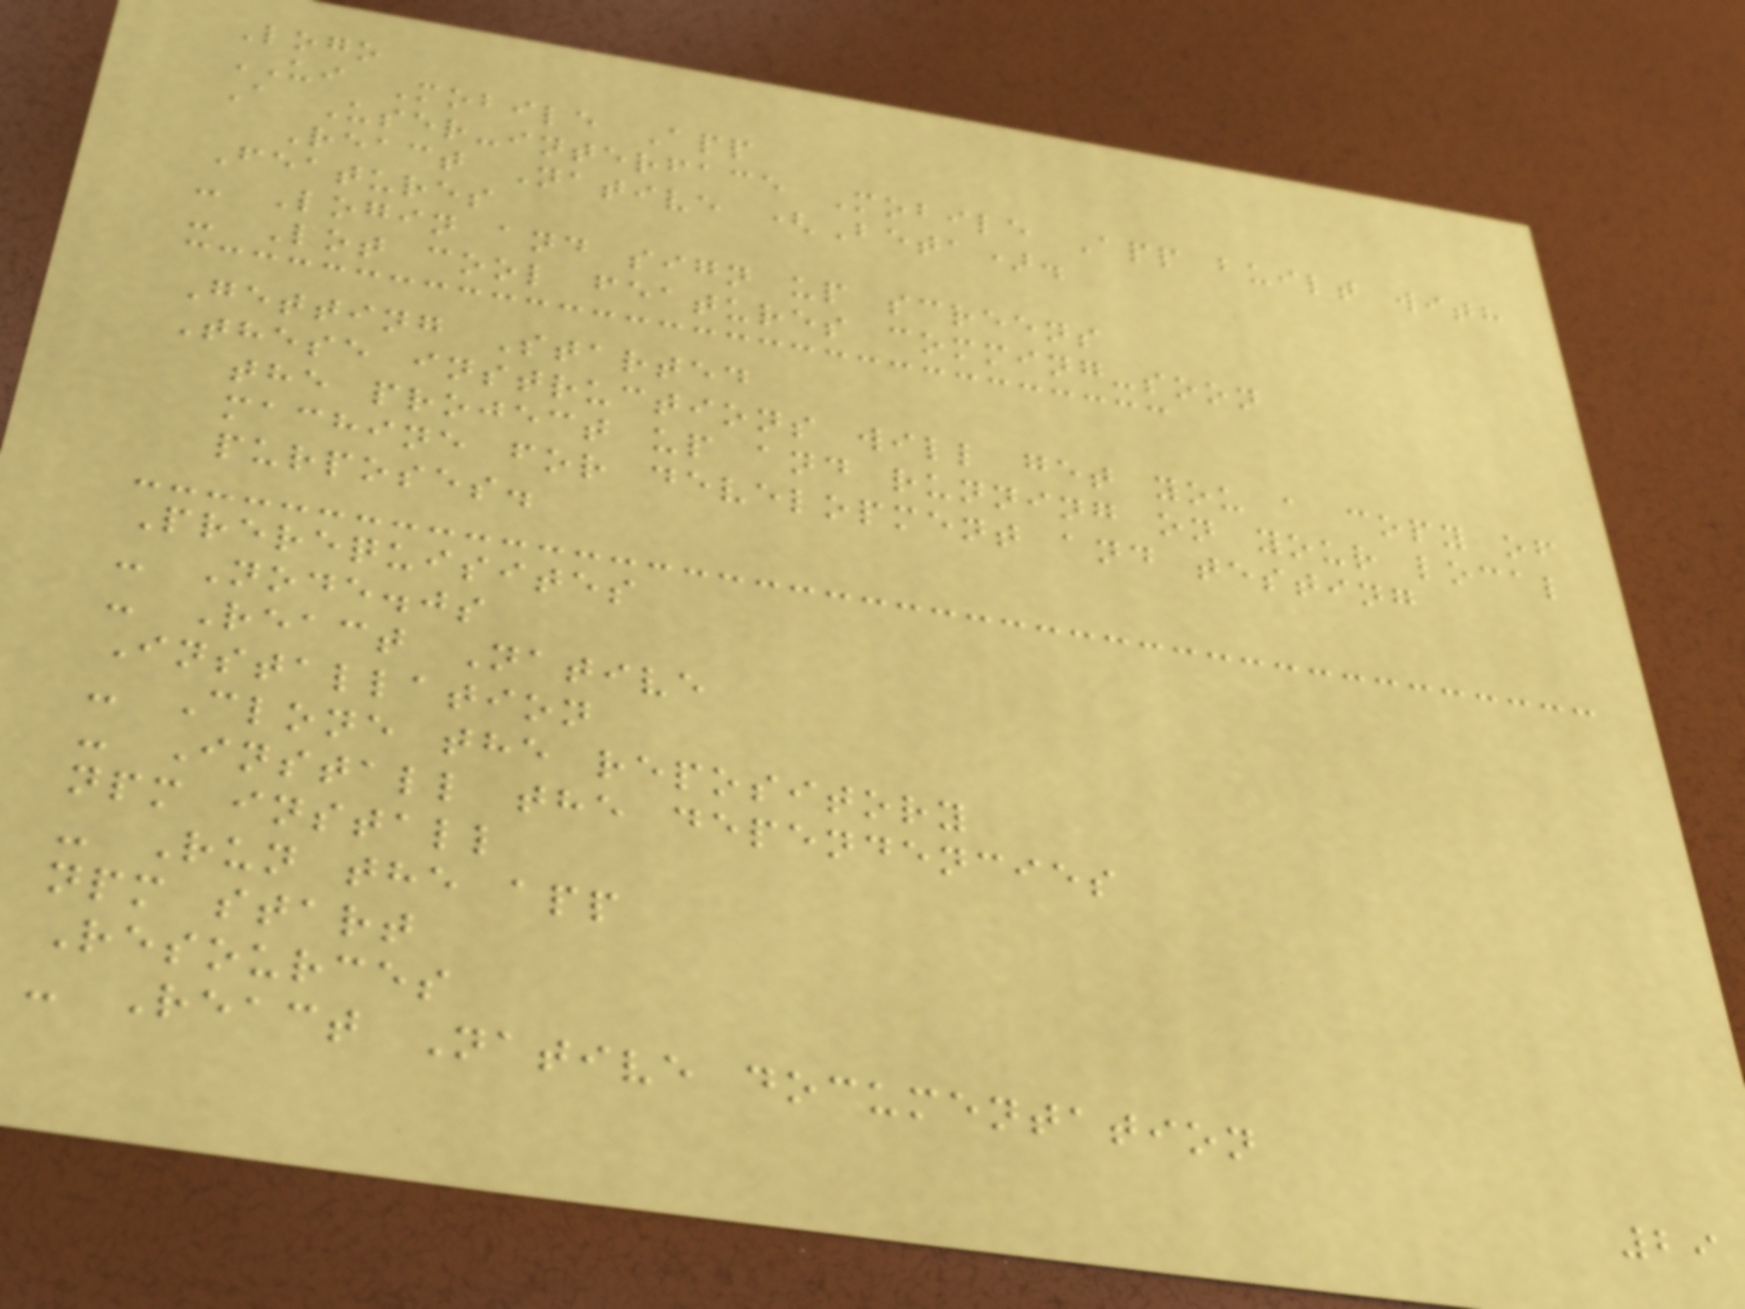Logo
UI Mobile App
A User-interface Mobile App built with
React Native (Beta).
Features
- Login and sign up screens
- Lot cool features comming-soon
Getting Started
These instructions will get you a copy of
the project up and running on your local
machine for development and testing
purposes.
Prerequisites
- Node.js
- React Native
Installation
- Clone the repository
- Install the dependencies
npm install
- Run the app
npm start
Resources
- React Native documentation
29
